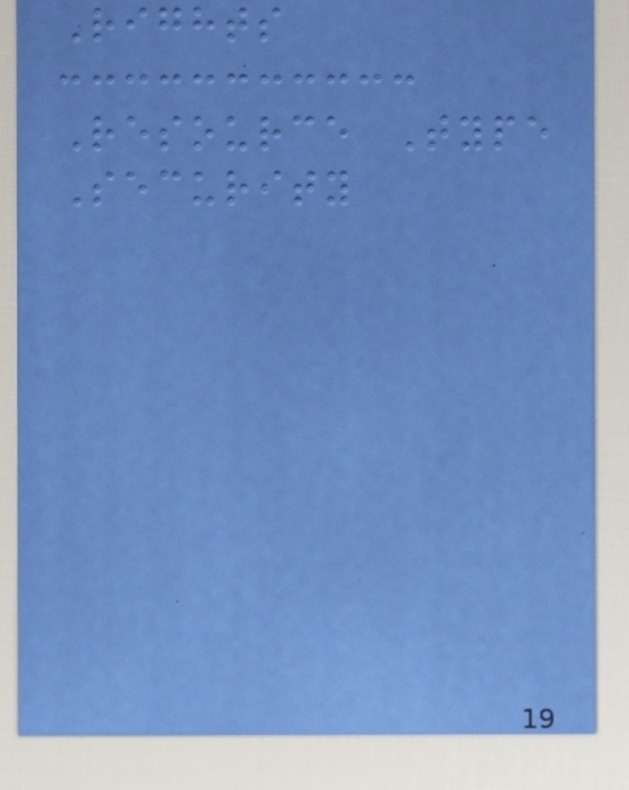Rights
Resource Type
Security
